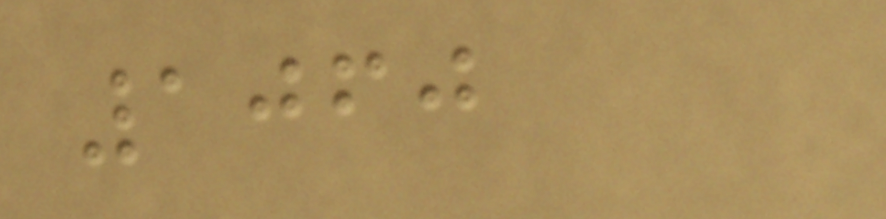1060
